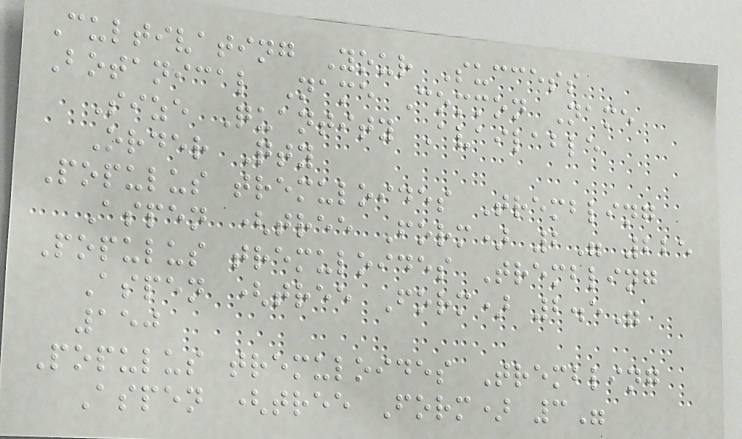Cultivating Your Success
Botanical Name Common Name
Size Quantity Available
Order Qty
Populus tremuloides Trembling
Aspen (tree Form) 2" 225
Populus tremuloides Trembling
Aspen (tree Form) 2.5"
150
Populus tremuloides Trembling
Aspen (tree Form) 3"
